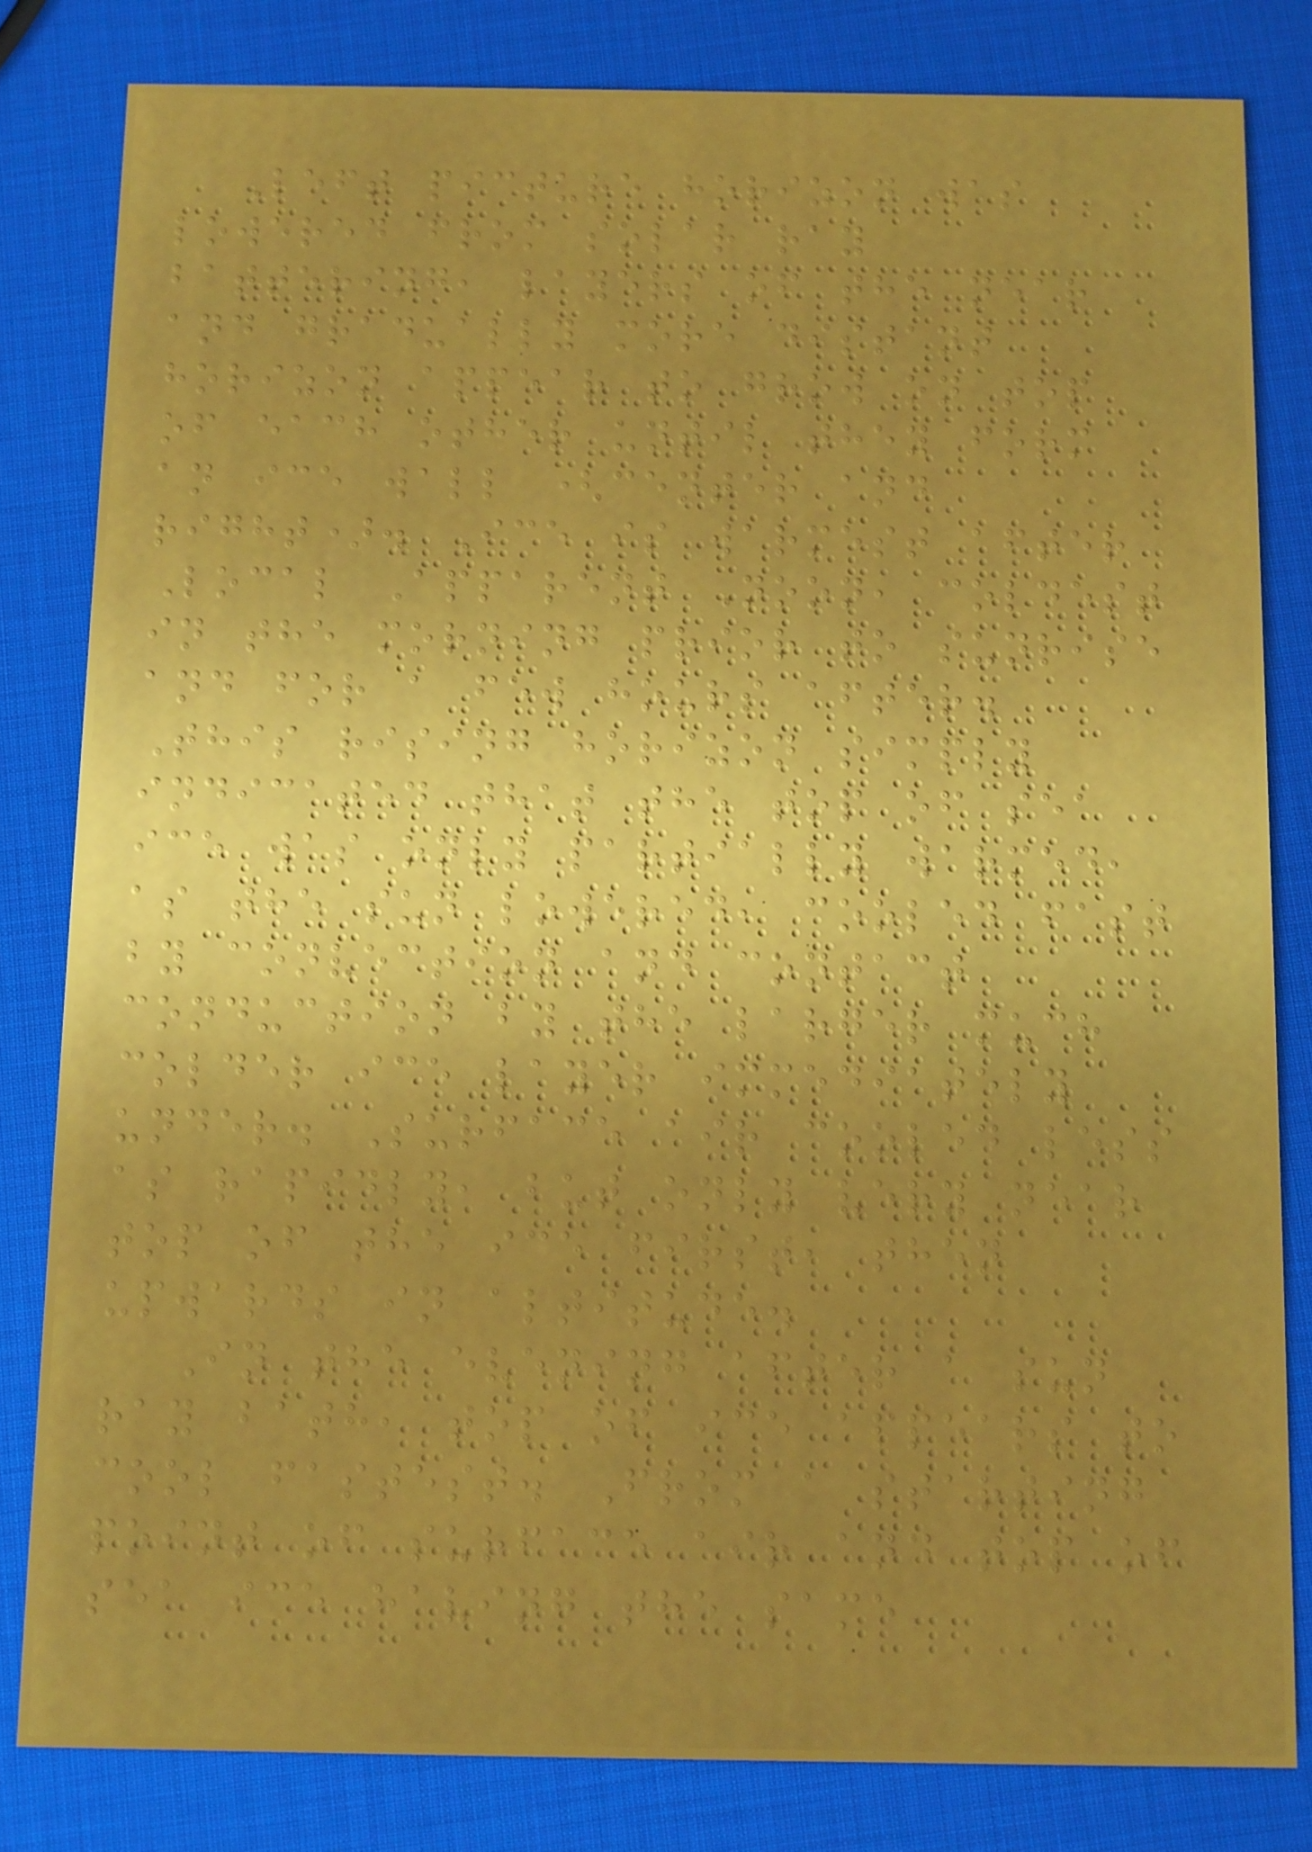Left picture horizon was
lowered from solar ray
battering, layers of the near
and gradually more distant
horizon appear to grow on top
of each other until they form
an ice wall (center and
right). Ice is warmest after
Local Apparent Noon, coldest
in the morning prior to sunrise
and for a few hours after.
This rising horizon simply
indicated that the top of sea
ice was only partially warmed,
as the sun lowered, cooled fast
by convection and contact
conduction by the larger much
colder ice layer immediately
under. Surface air cooled less
as rapidly, but only very near
top of the ice first, then
upwards in altitude.
In the evening after a sun
ray bath, top of ice appears to
cool fastest. From a starting
point of surface air and top of
sea ice having the same
